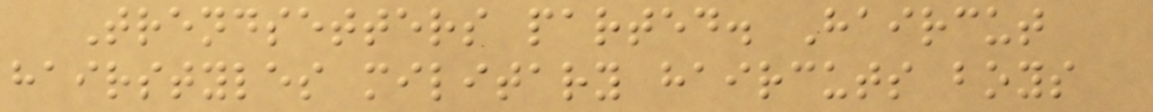Trendsetters parted. Haircut
hairstyles military haircuts boys
